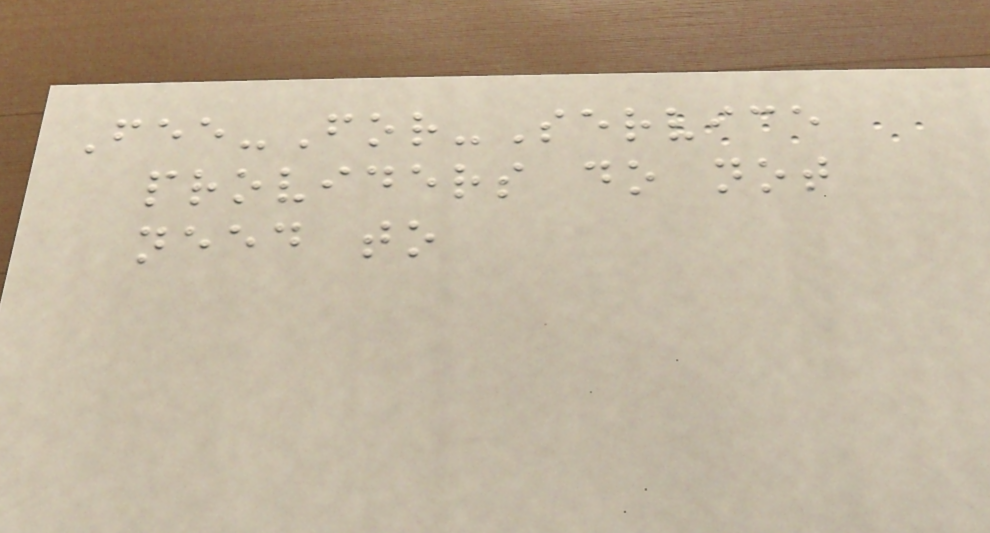Fee-For-Service
providers do not
need to
